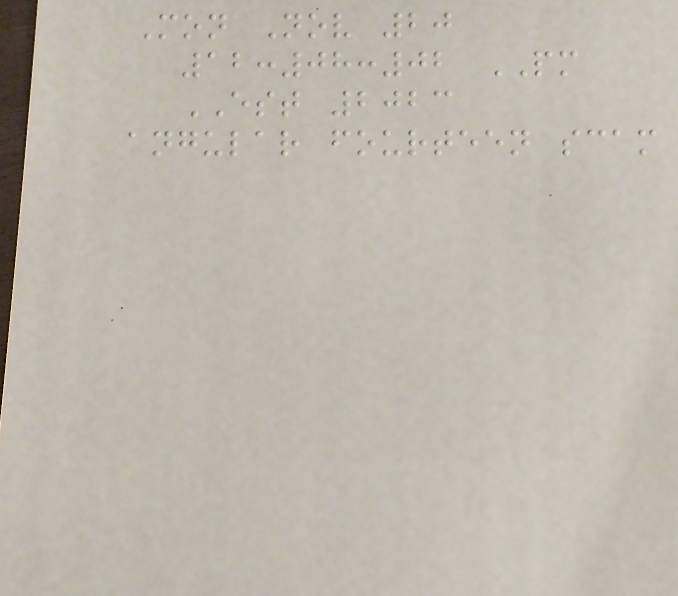Mon Nov 20
12:08:02 PM
EST 2023
angular fourteen scam
